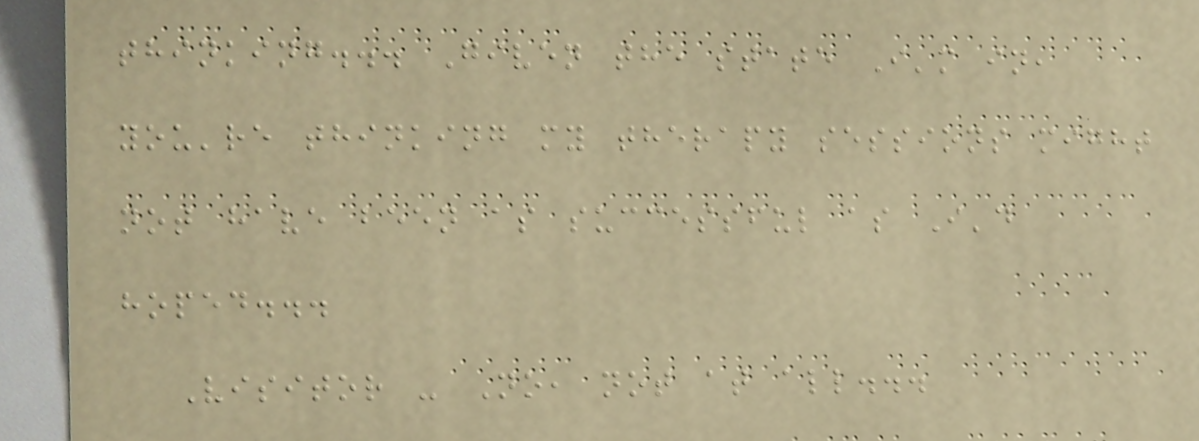thinking... Given the state I'm in,
you're thinking my therapy sessions might
not have been as successful as I'd
hoped...
Visitor - No, not at all...
